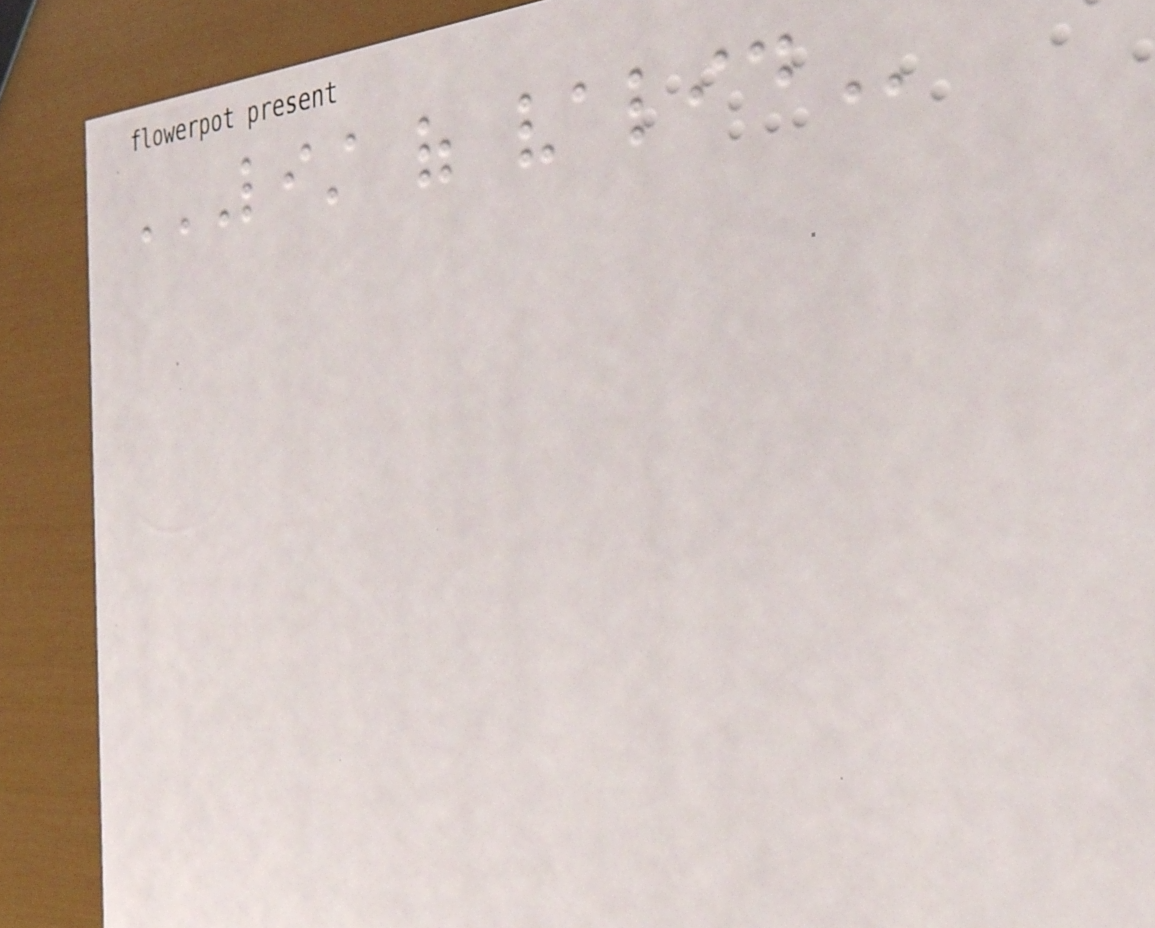LIST OF VALID
